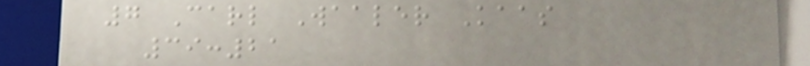7 Carl Waaler Kaas
39:21
